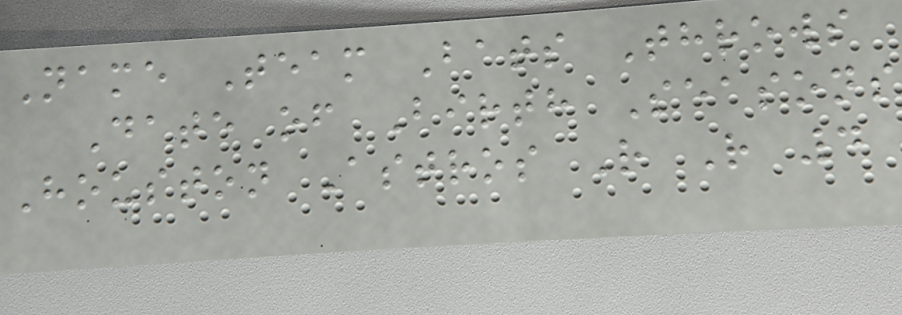Name Team Bats Throws
Date of Birth Seasons
Houston Astros R R 4
